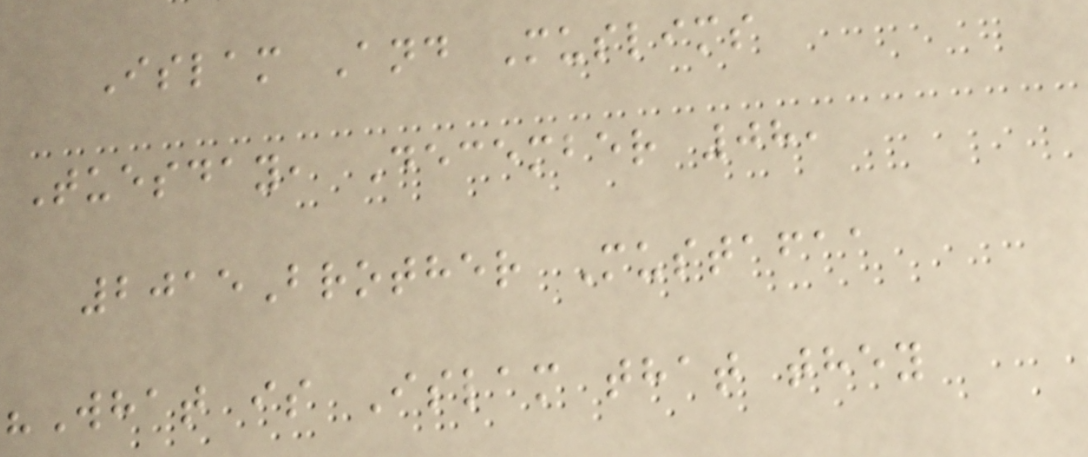Islam And Muslims
Tuesday, December 08,
2015Brother Mustafaa
"What is Islam that they
